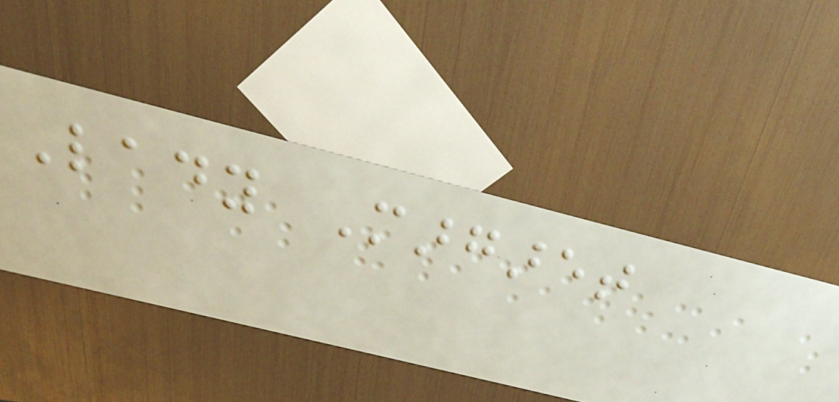Lady Margaret
